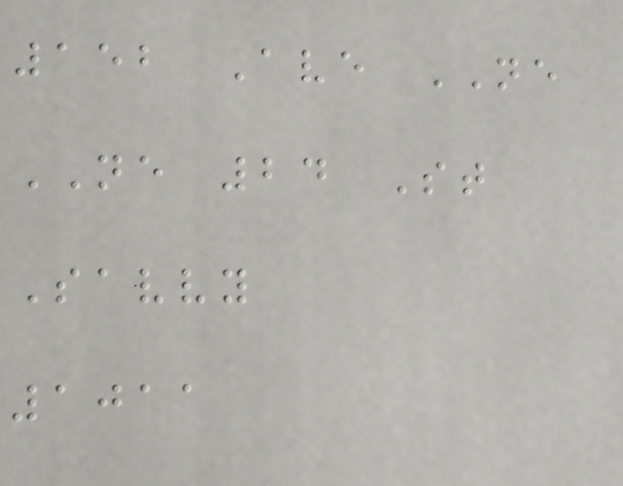152 Ave NE
NE 24 St
Savvy
1011
